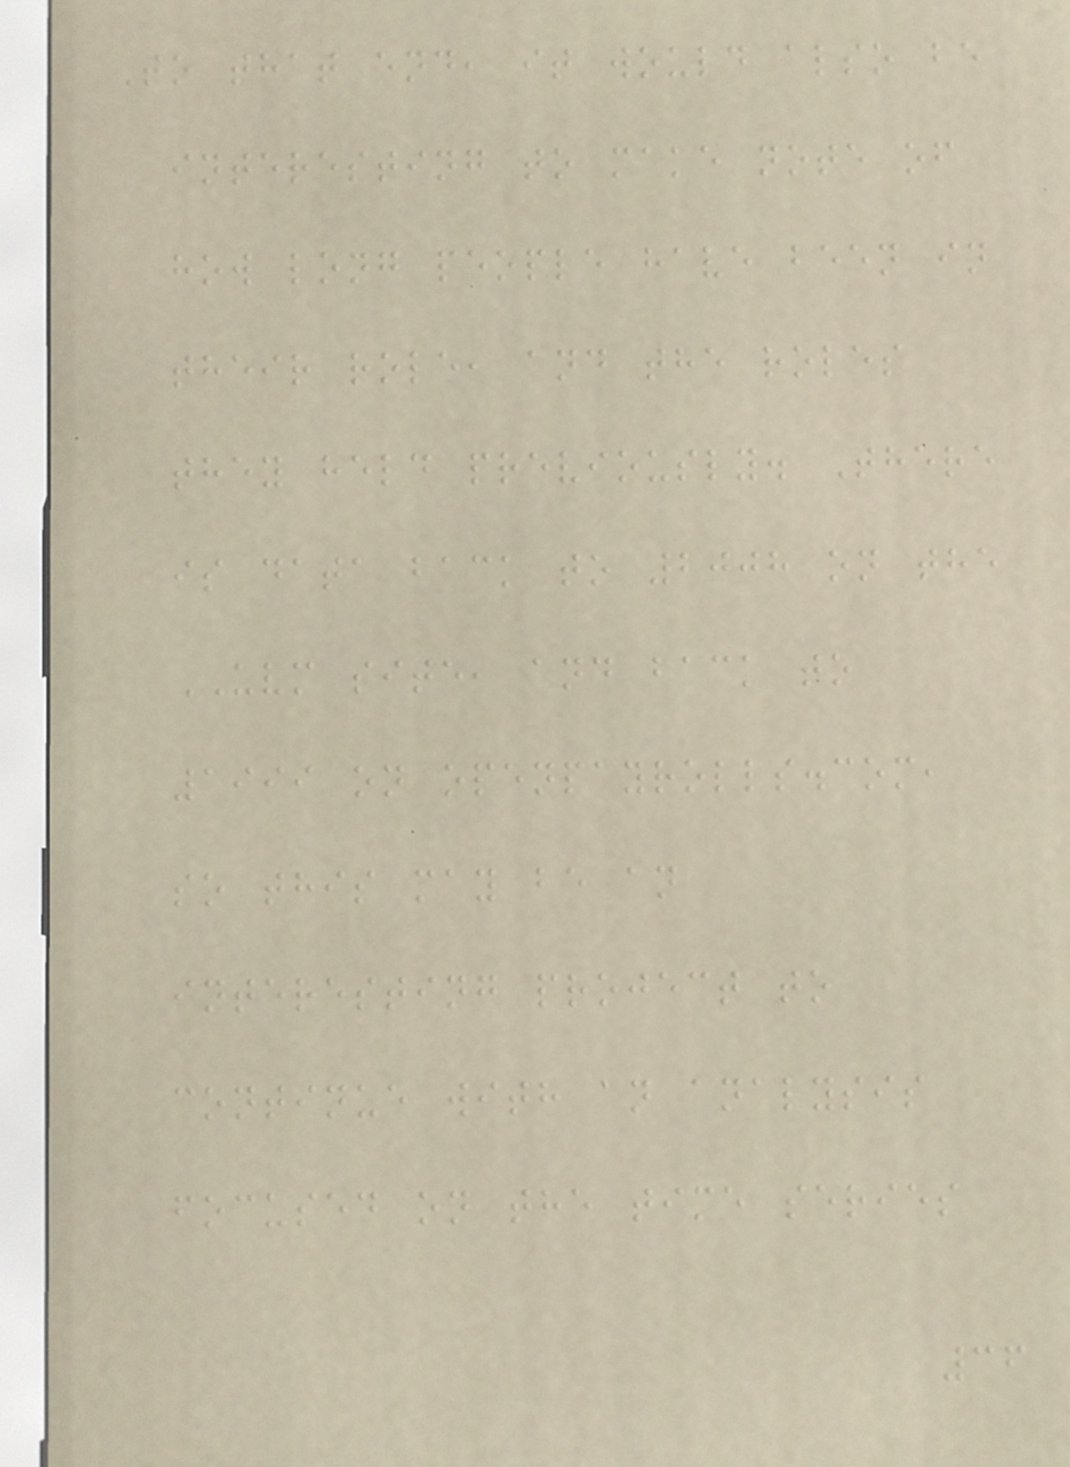To that end, it would also be
interesting to make note of
how long people have been in
their role, and the roles
they held previously. There
is data back to 2008 on the
UVM site, and back to
1999 on openpayrolls.com,
so this may be an
interesting project to
continue with an analysis
focused on the time series
36
